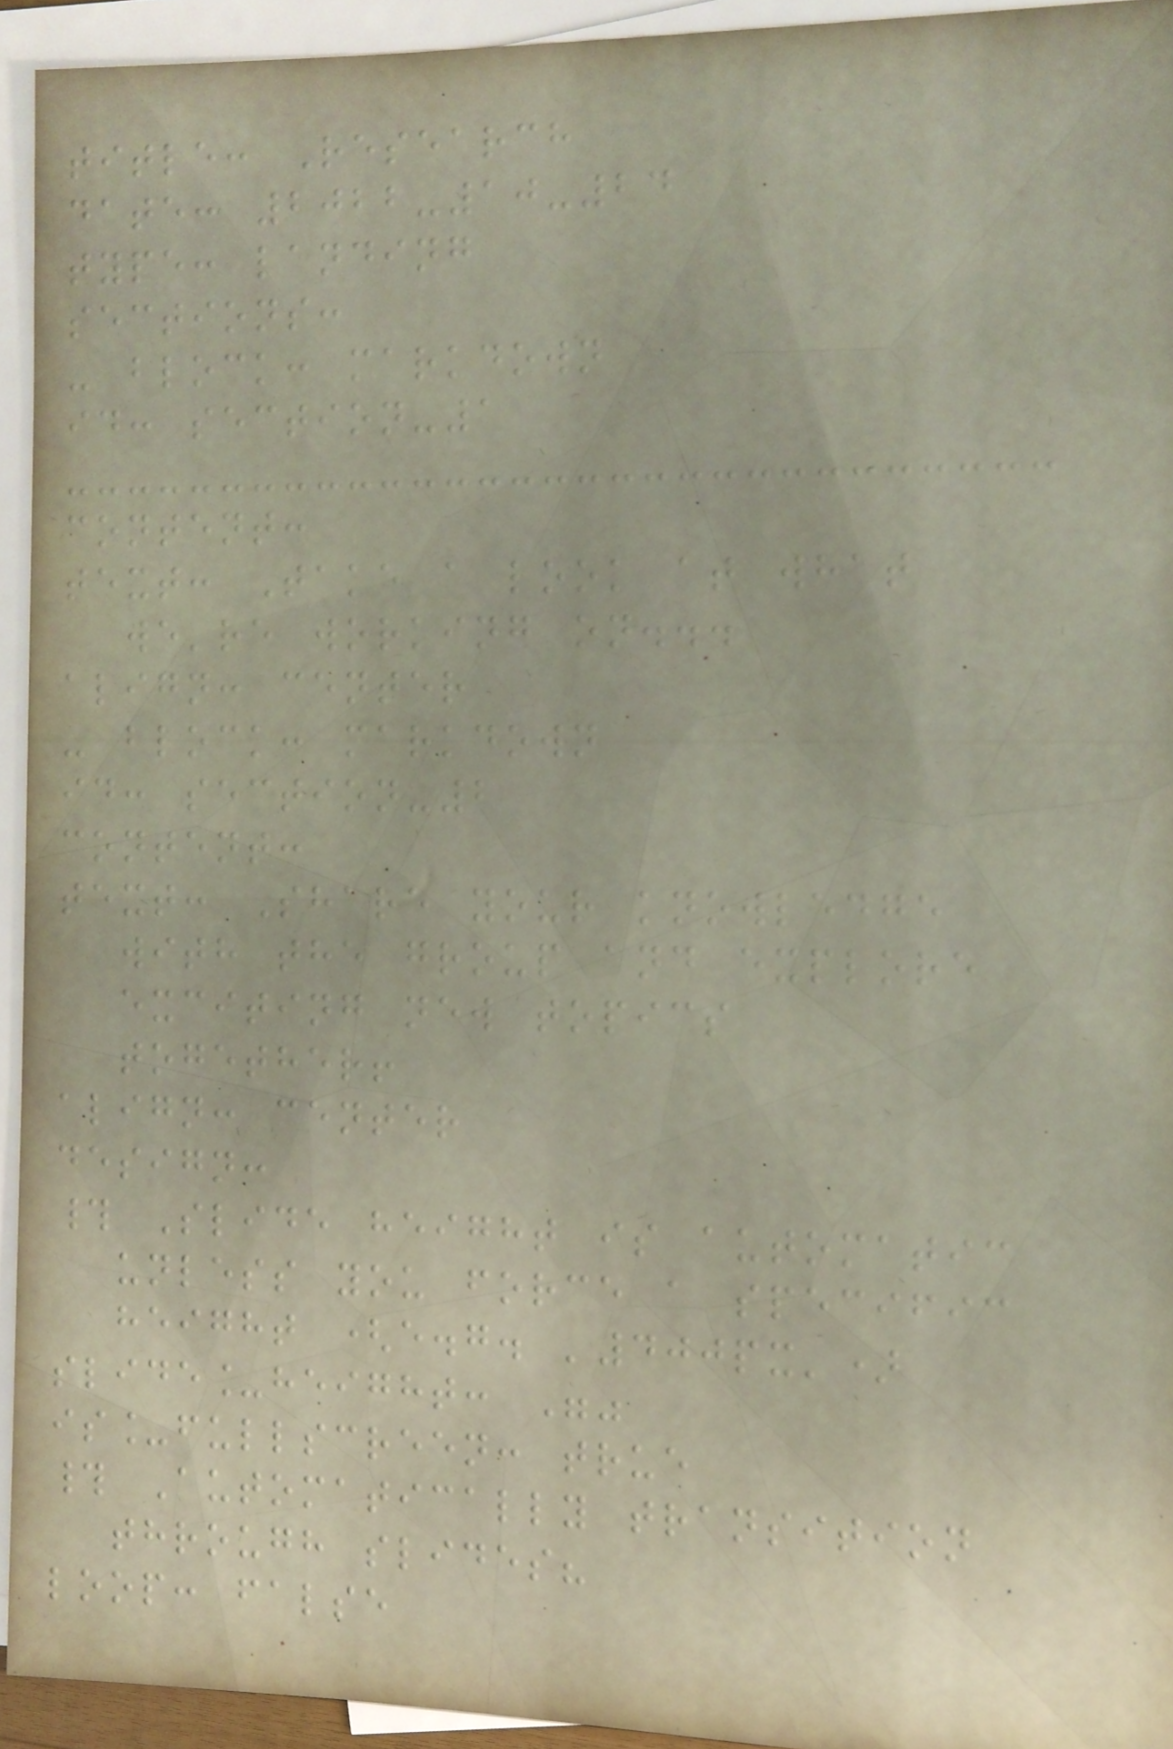title: Research
date: 2022-10-24
type: landing
sections:
- block: markdown
id: section-1
content:
text: Take a look at what
we're working on...
align: center
- block: markdown
id: section-2
content:
text: Share your knowledge
with the group and explore
exciting new topics
together!
align: center
design:
# Slide height is automatic
unless you force a specific
height (e.g. '400px')
slide_height: ""
is_fullscreen: true
# Automatically transition
through slides?
loop: false
